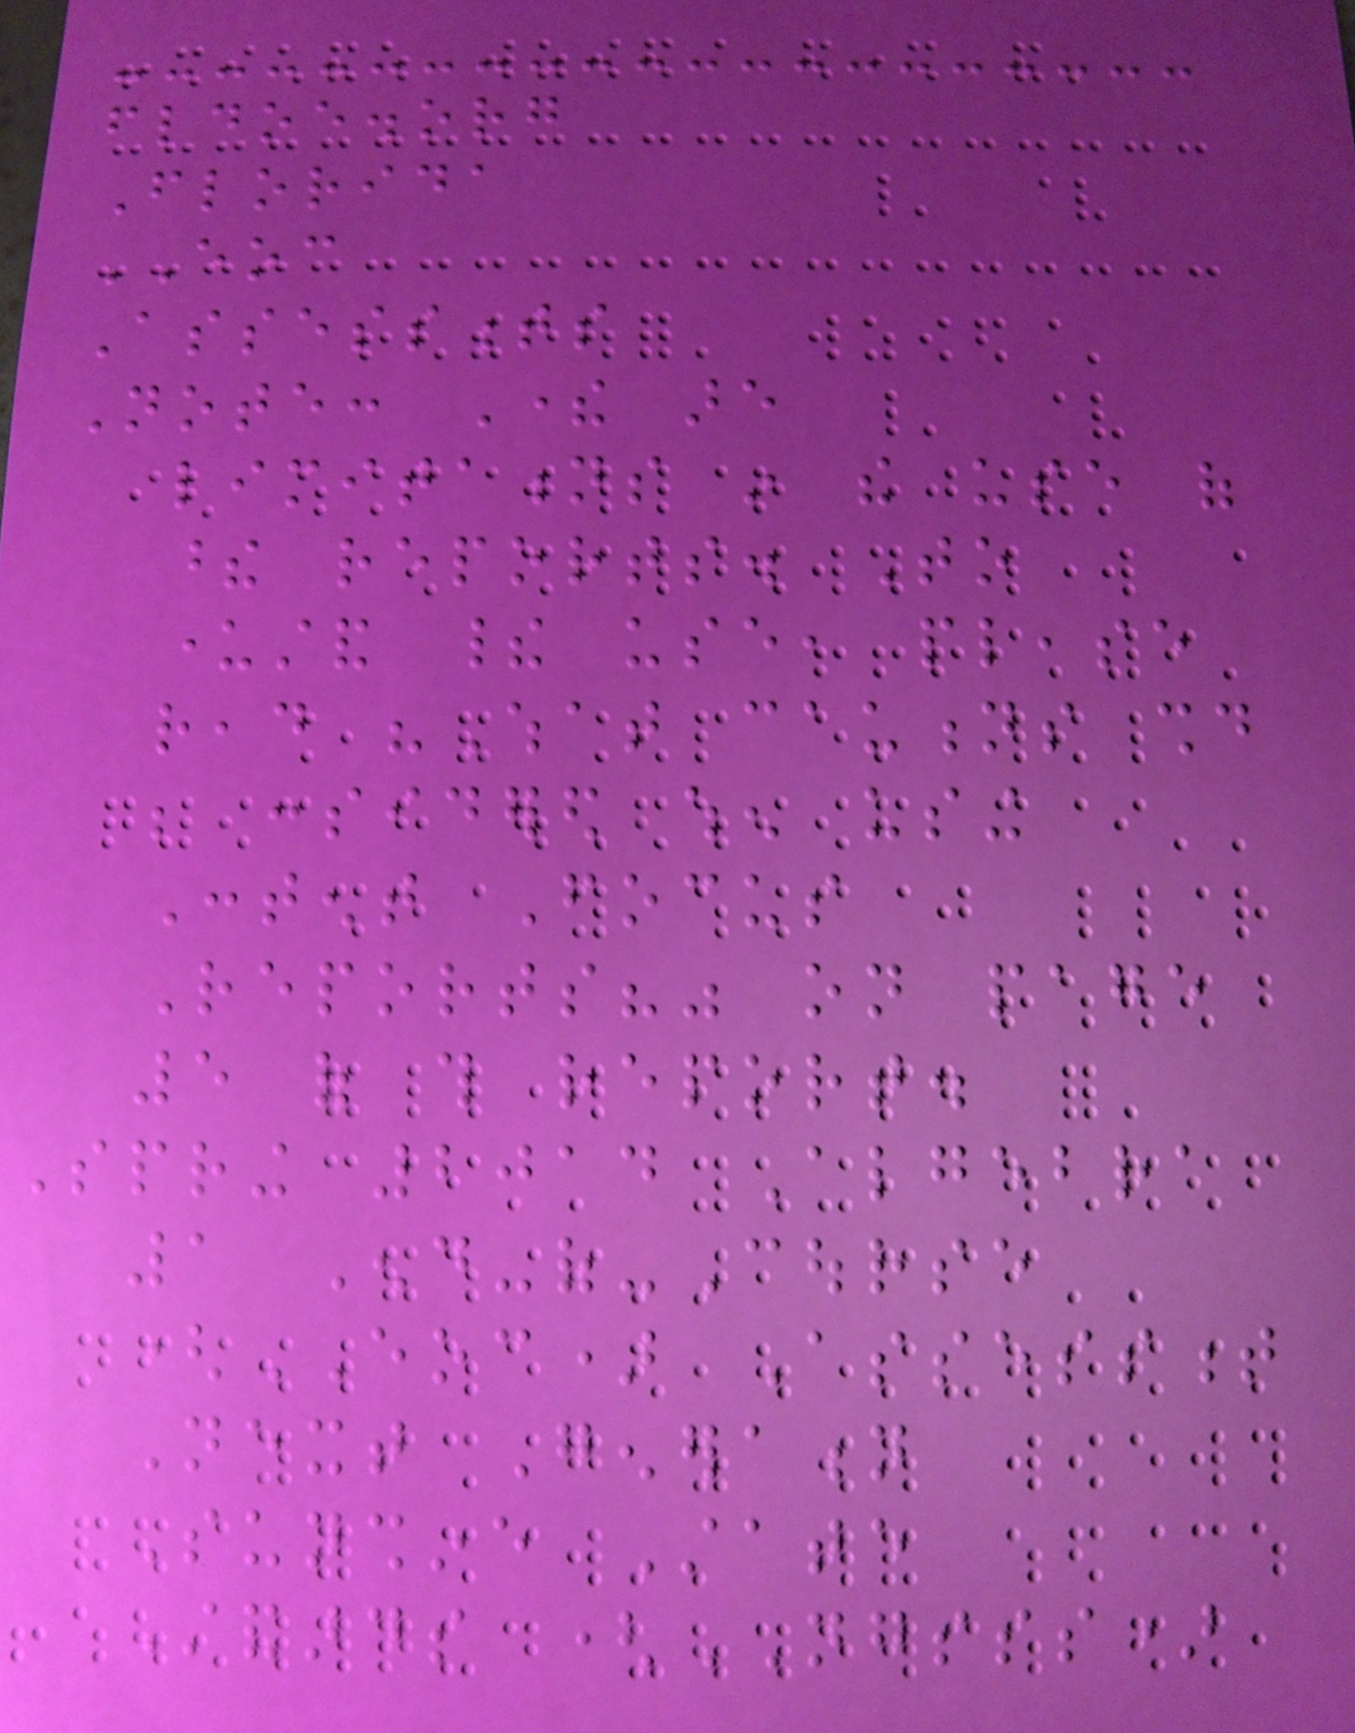fldoe.org
Florida
EOC
Assessments
Note: There are
limitations in the use of
these reports. To
understand their use, please
read "What cautions should
be considered when using
Content Focus
Reports?" on page
5 of this report.
Spring 2014 Algebra
1 End-of-Course
(EOC) Assessment
Next Generation
Sunshine State
Standards (NGSSS)
